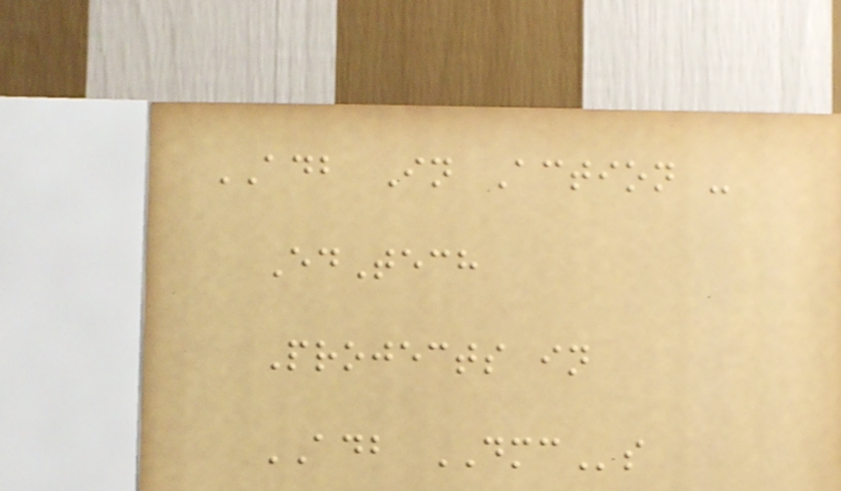ADB In Action -
EdTech
Projects in
ADB DMCs
